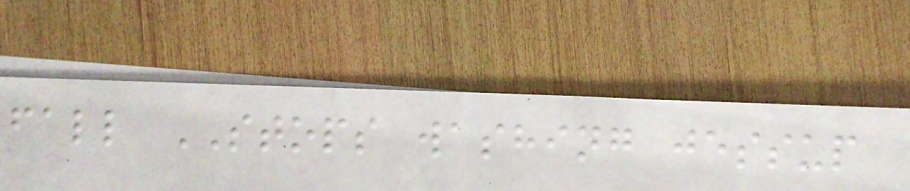fall STOPS washing jessup
